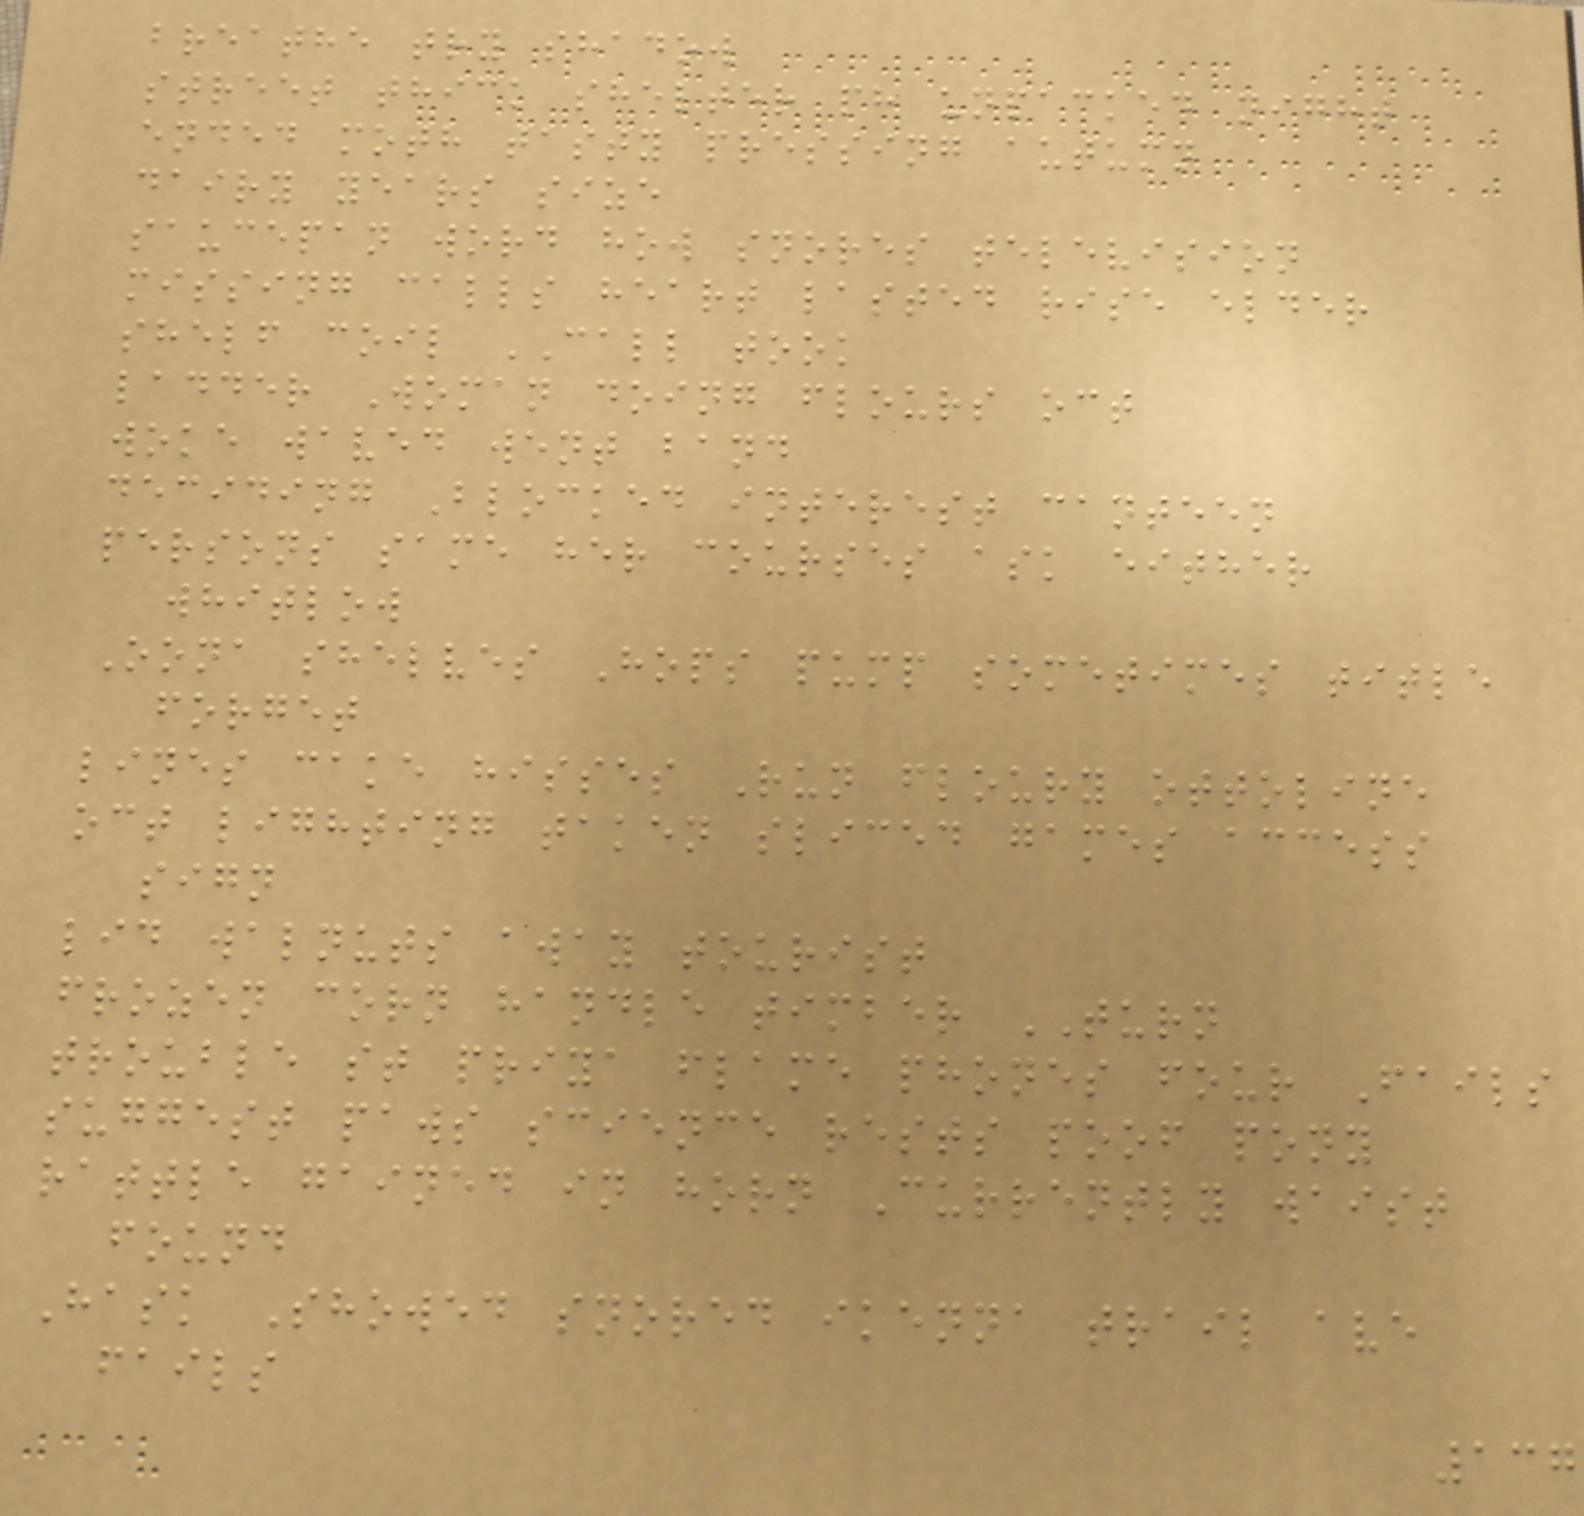breathe try shadow
street thick shelter ph unpacked night
ended moth tasty pressing autumn
dairy years size
saucepan word how snores television
missing calls heart lasted rise elder
shelf coil CALL took
ladder Woman doing flours oct
woke waved went band
deciding Blocked interest canteen
persons same her courses ask either
whitlow
Oona shelves Hops pump sometimes title
forget
lines cake hisses Run floury ottoline
oct lighting taken sliced games access
sign
lid walnuts away tourist
frozen corn handle timber TURN
trouble st priya flame phones four Fails
suggest paws science rests poof pony
rattle gained in horn Currently waist
found
Hask Showed snored ikenna trail ave
fails
137
